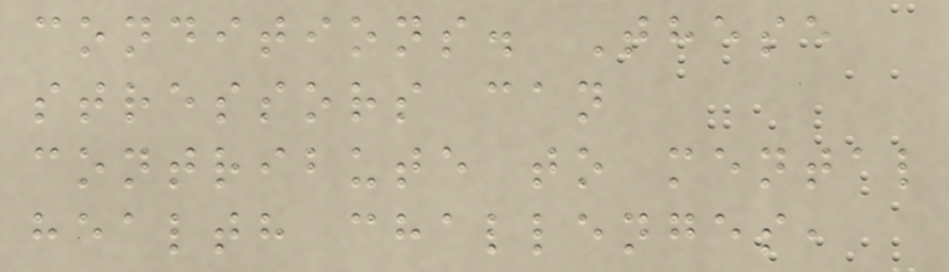conditions. These
stressors can
contribute to mental
health challenges,
